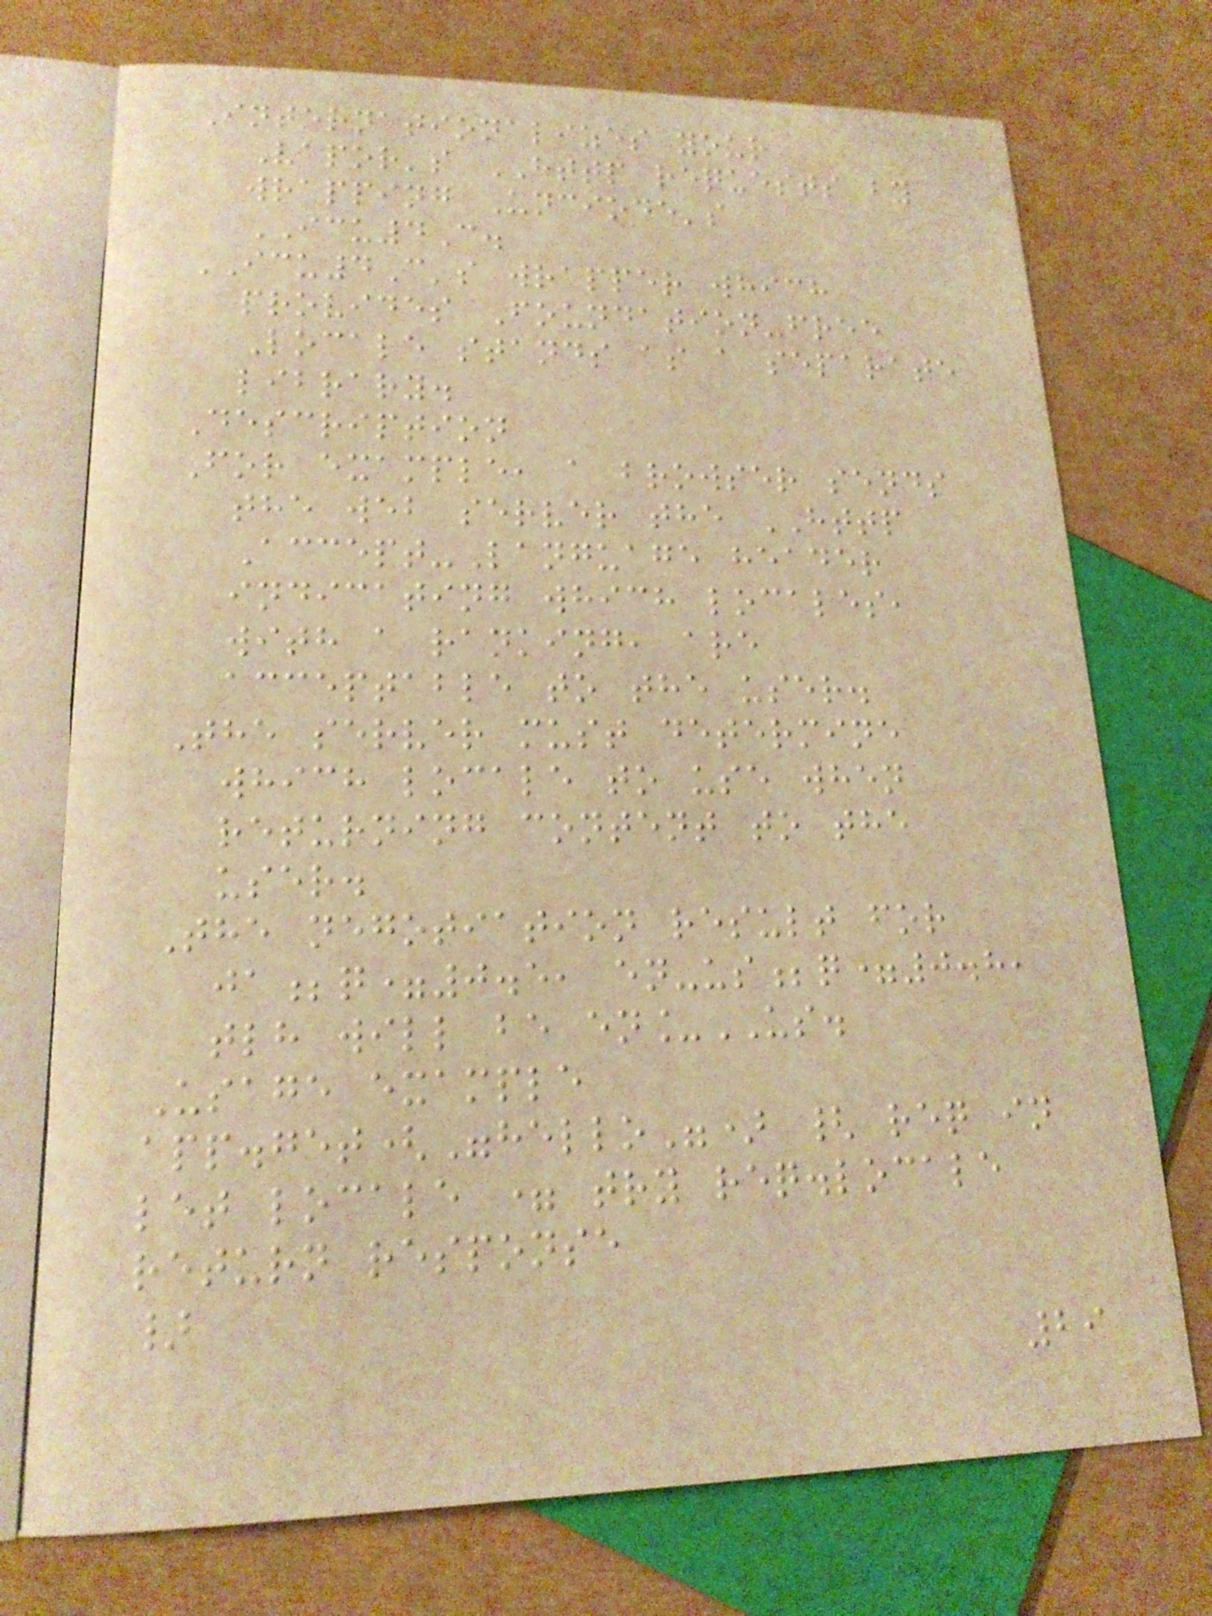Internationalizes your
Vapor's HTTP requests by
wrapping Unciode's
ICU4C.
ICU4C's wrapper which
provides Foundation-free
Locale stands as a separate
library.
Description
For example, a browser sends
the web server the HTTP
Accept-Language header
indicating which locales,
with a ranking, are
acceptable to the user.
The server must determine
which locale to use when
returning content to the
user.
The negotiation result for
ja;q=0.5, en-us;q=0.8,
tlh will be en_US.
Usage example
app.get("hello") { req in
let locale = try req.locale
return response
}
29
